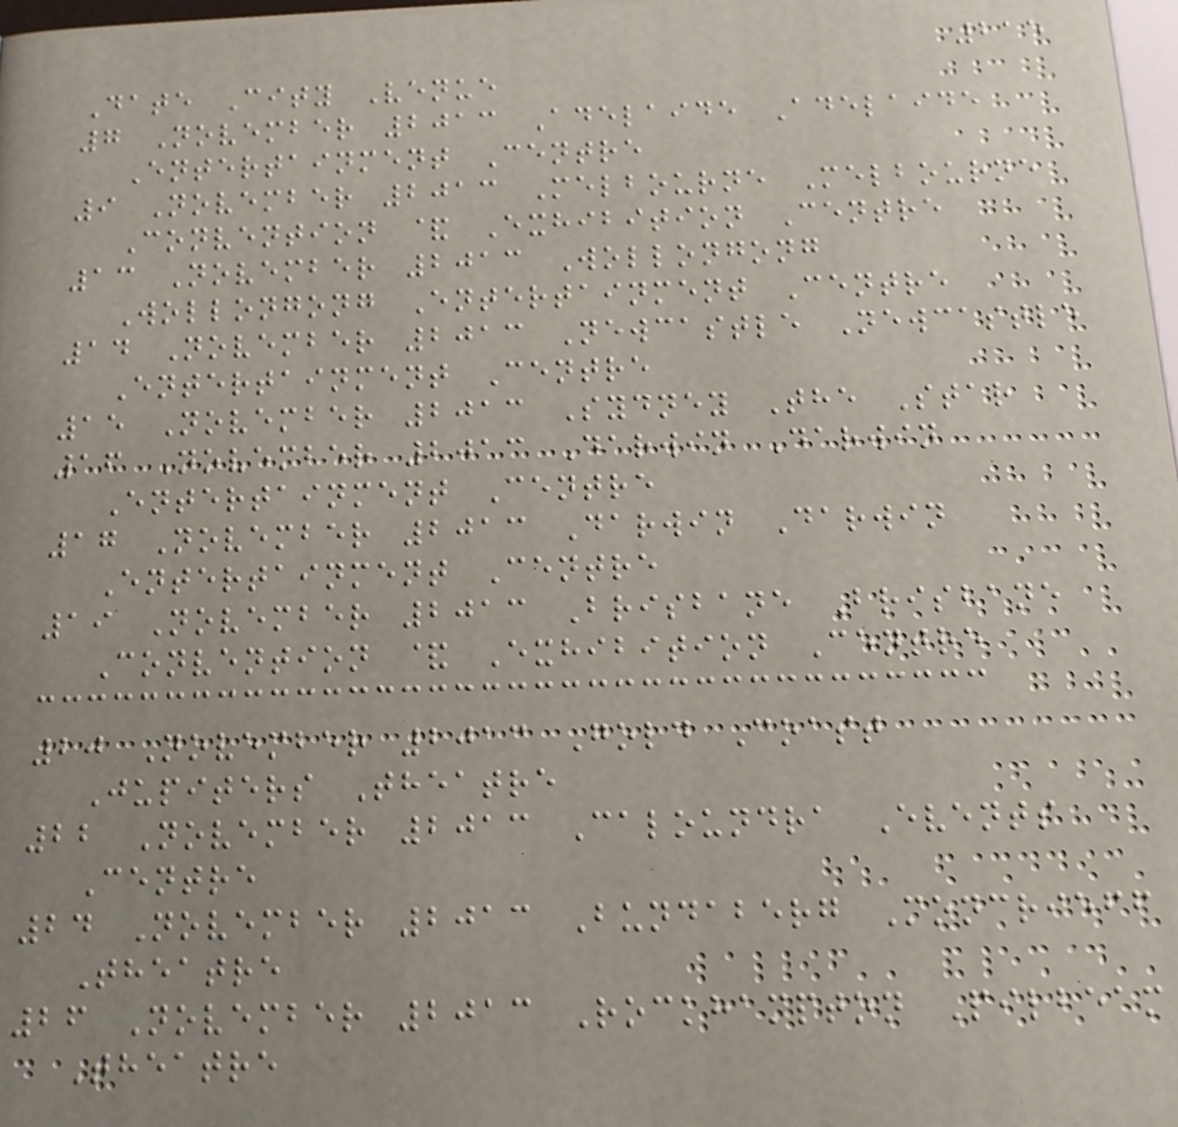215
Date City Venue
7 November 2013 Adelaide Adelaide
Entertainment Centre
9 November 2013 Melbourne Melbourne
Convention & Exhibition Centre
13 November 2013 Wollongong
Wollongong Entertainment Centre
14 November 2013 Newcastle Newcastle
Entertainment Centre
15 November 2013 Sydney The Star
16 November 2013 Darwin Darwin
Entertainment Centre
17 November 2013 Darwin Darwin
Entertainment Centre
19 November 2013 Brisbane Brisbane
Convention & Exhibition Centre
20 November 2013 Gold Coast
Jupiters Theatre
22 November 2013 Caloundra Events
Centre
24 November 2013 Bundaberg Moncrieff
Theatre
26 November 2013 Rockhampton Pilbeam
Theatre
